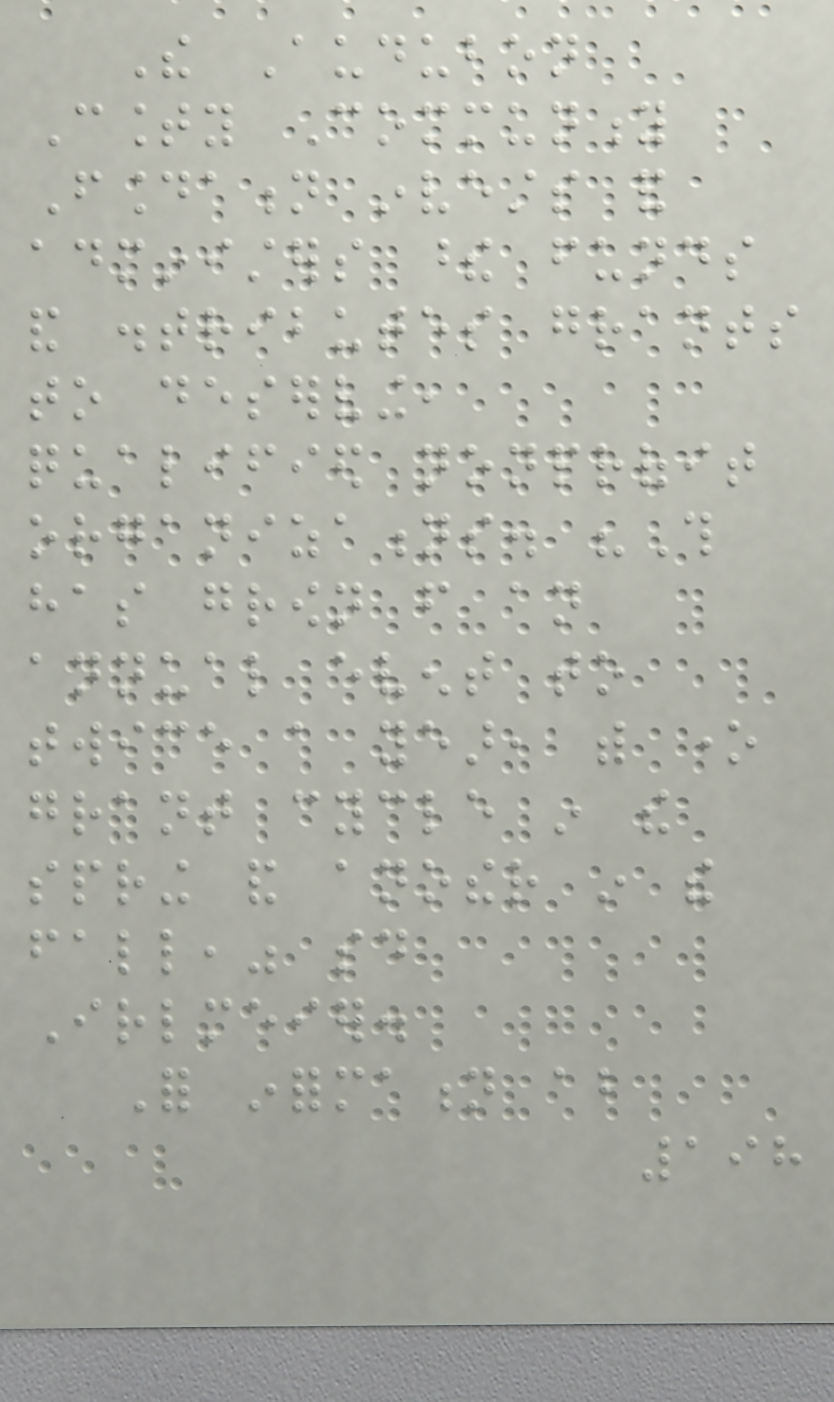The Audubon
County Community
Foundation invests and
administers these funds
and distributes grants
to deserving,
qualified nonprofit
organizations. "This
has grown from an
annual event to
twice a year, with one
grant cycle in the
spring and another in the
fall," said
Irlmeier.
For information about
198
